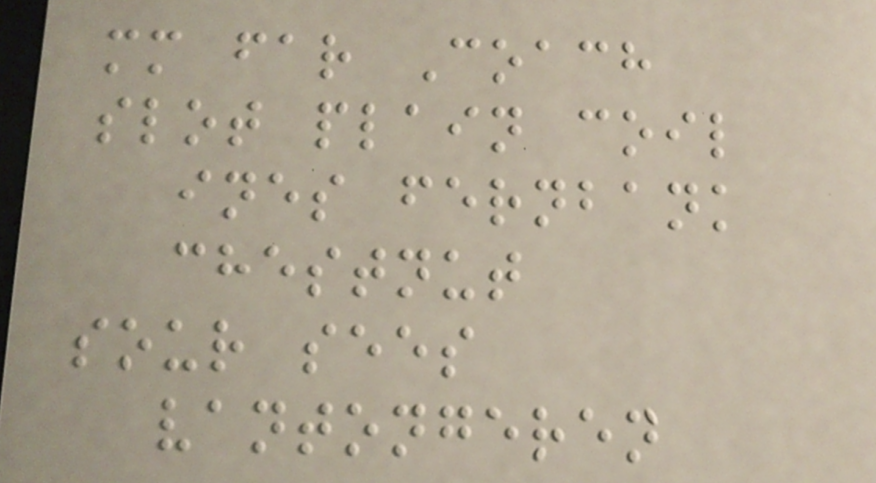mm far Coach
slot plain coil
ines fernbank
chestnut
sour sees
vantongeren
